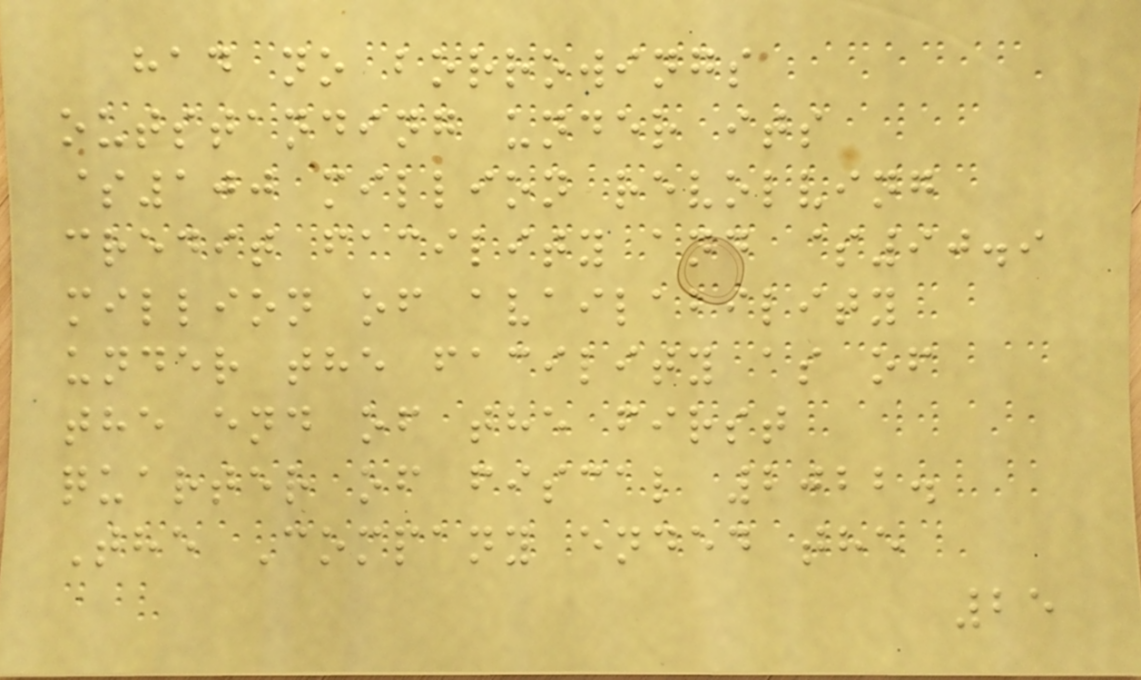had no borrowings
outstanding under its
$100 million revolving
credit facility and $90.9
million of availability
under the facility as of
the end of the first
quarter of fiscal 2022.
The Company ended the
25
